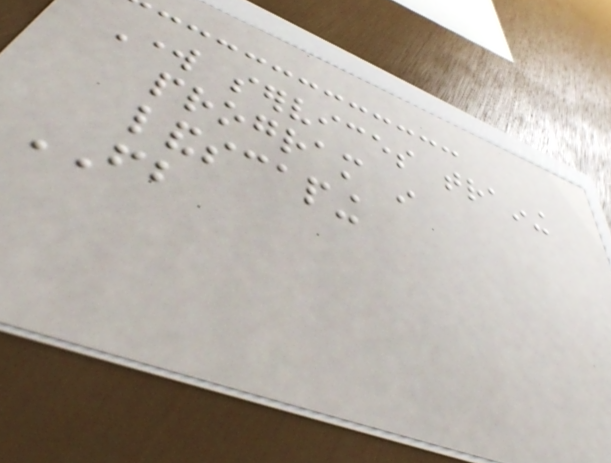Work services training
program in
landscaping
FB
